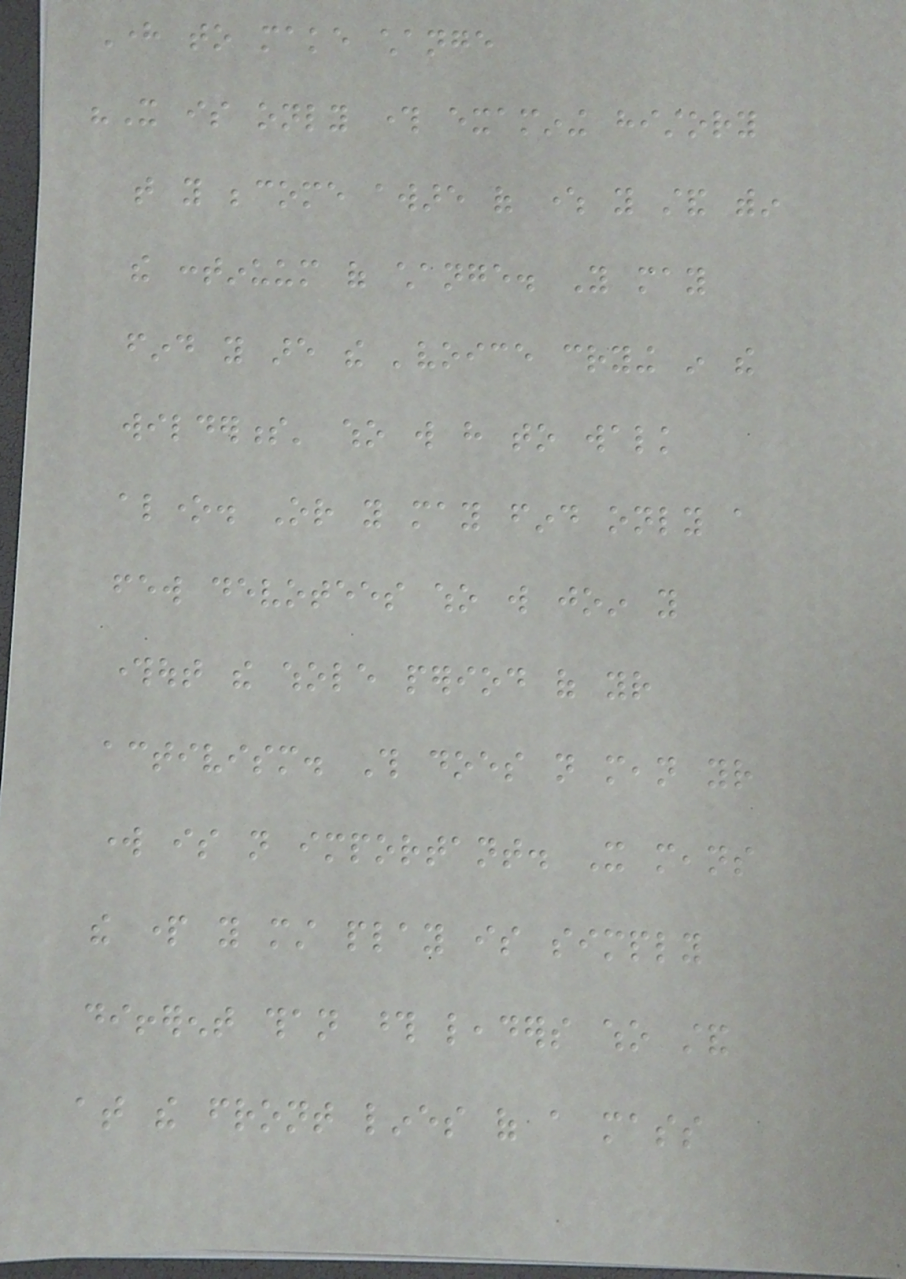Here to make change
"It is only through examining history
that you become aware of where you stand within
the continuum of change. You may
find you are the 'voice crying in the
wilderness' who will have to walk
alone. Or you may find only a
few devotees who will join you
throughout the whole period of your
activism. This does not mean your
work is not important. It means
the part you must play is simply
different than those leaders who stand
at the front lines of a mass
